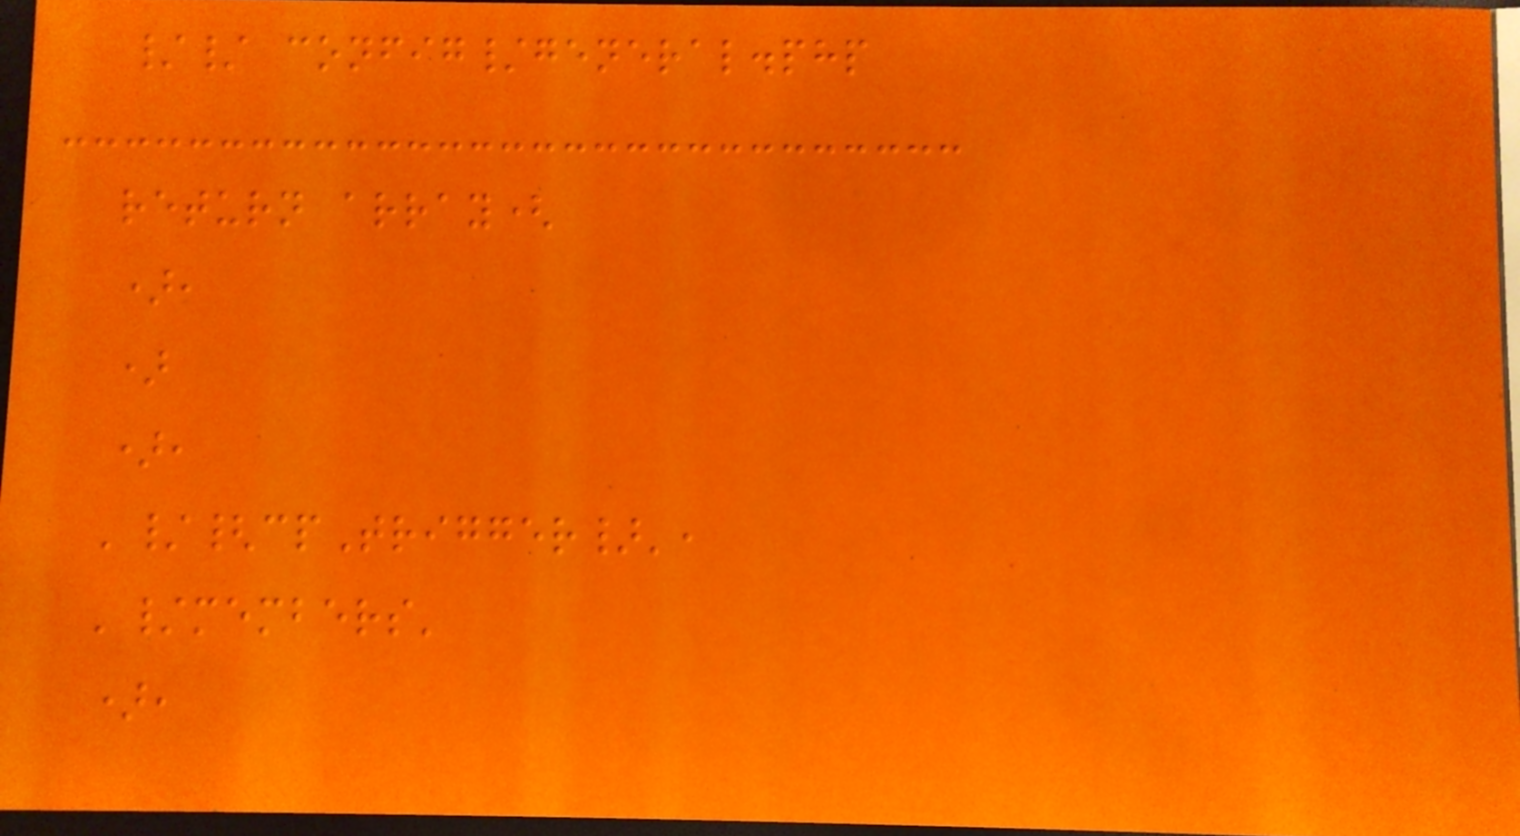// config/general.php
return array(
),
)
),
'/{cpTrigger}',
'/members'
),
